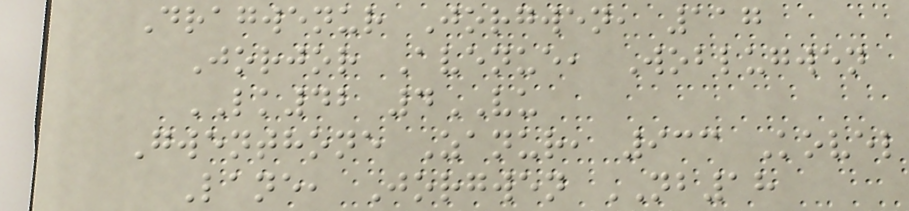Dragwenur Jorgwen, 117
Jorjor Avenue, Woblugwen
LK42 4VU
Gwenthone Zanur, 933 Kovel
Lane, Jorgwen NB18
